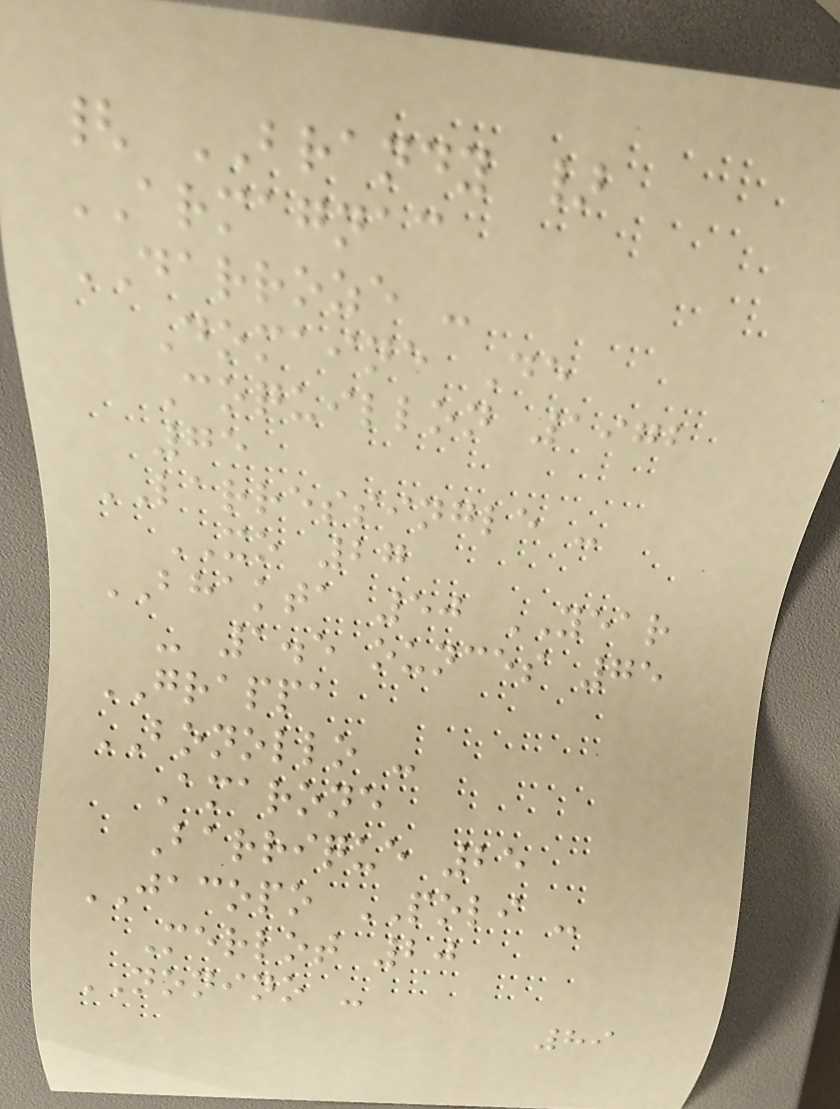{ BRANDY }
ARMAGNAC
DARROZE -
Domaine De
Coquillon 1972
75
LARRESSINGLE -
XO 27
BHAKTA 50 YEAR
- 1.5 ounces 75
GRAPPA
BONOLLO -
Amarone
Barrique 25
JACOPO POLI -
Merlot 20
NONINO -
89
